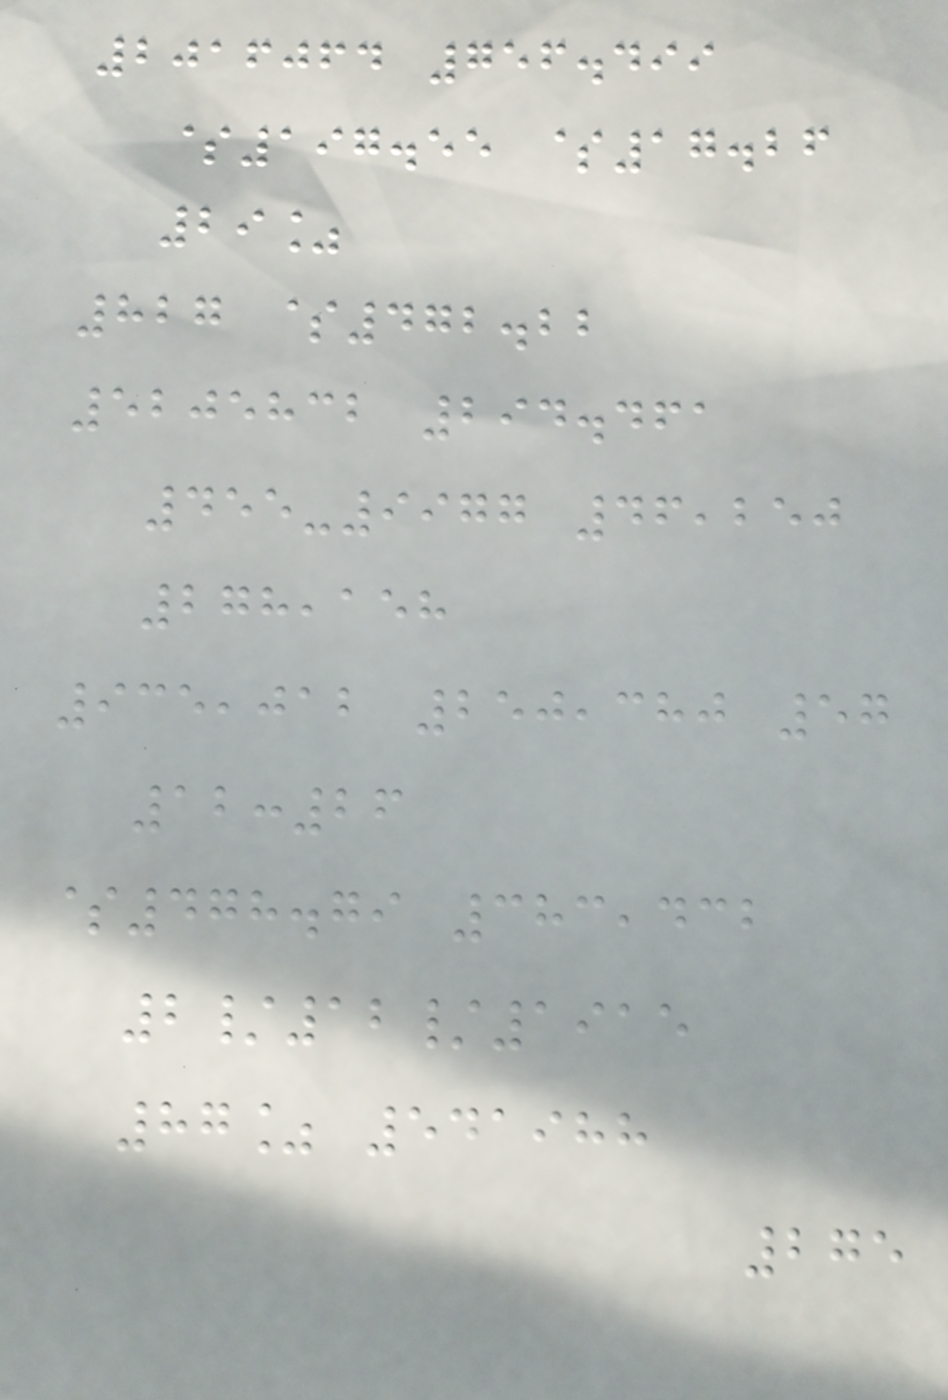2016064 756.499
$197.55 $17.26
29%
827 $472.22
5205832 294.461
455-9977 46,250
278,158
935,012 250,380 57
12:26
$478.79 383,432
2/12/1915
87% 541988
275
